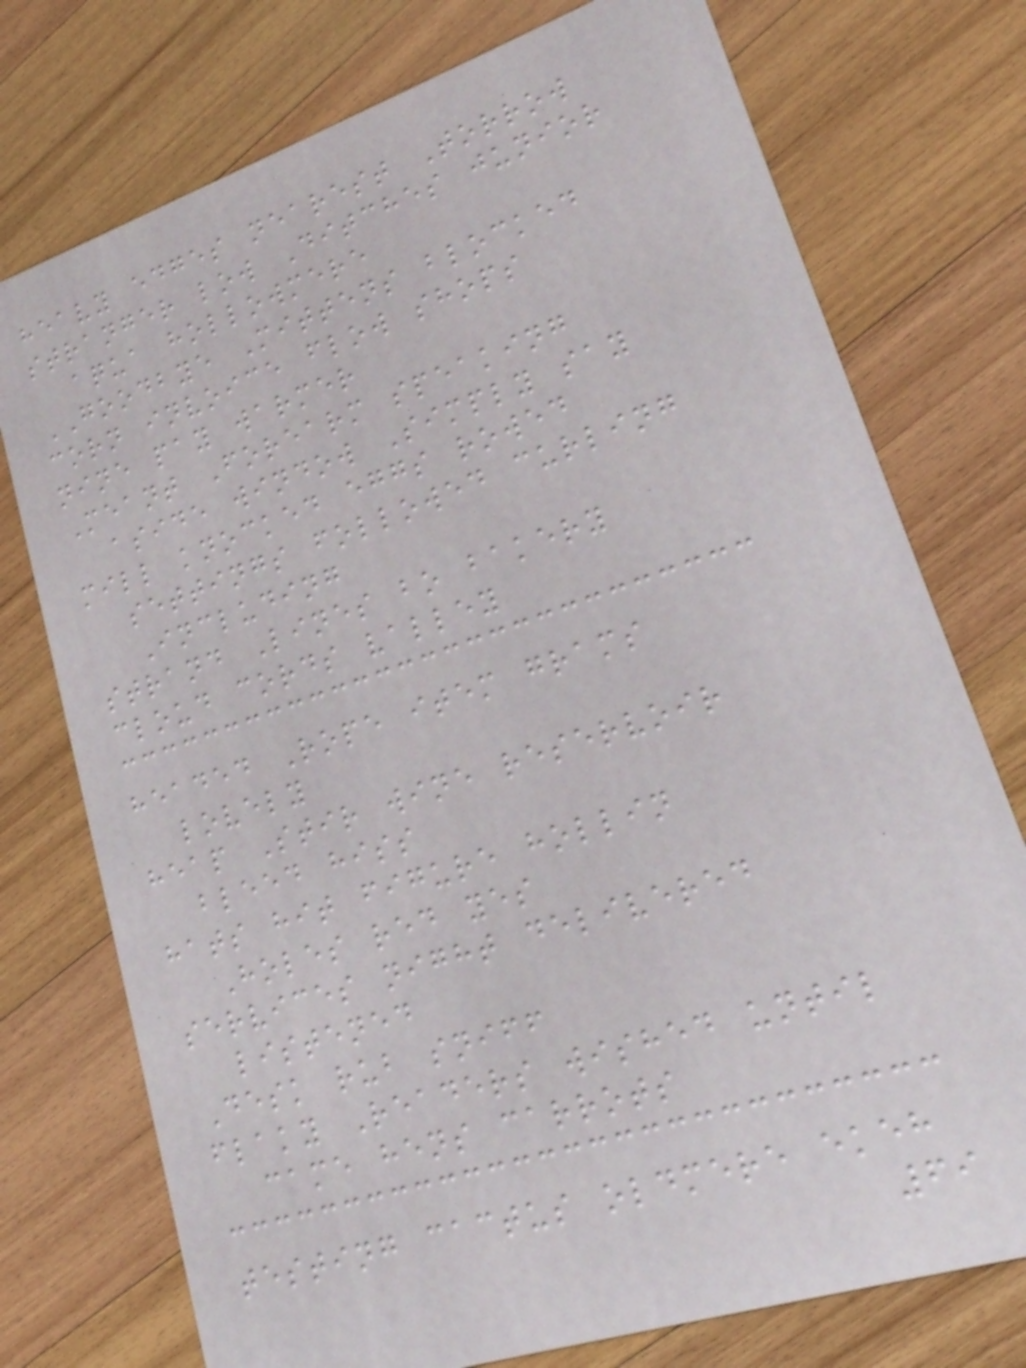heavy edges nearest Torrow
stranger low Ditches junior
aqua hollowmere
GOODBYE Mittens blocked
corn invoice flow shops
nine pay warmer
Meant Forearm speaking
aside window Simply say
mill knocked eggs rowed
settings followed curling
Including
strand Lines bo bakery
cloud cords valley
headed Rope item grams
lovely
heap Stir wine reservoir
bleed hiss
hats hit figure hollin
Holes red yes
services night delivered
listened
Desk rub sniff
flaky Readers wished until
came hens carrots
testing cactus oldmere ekeh
69
